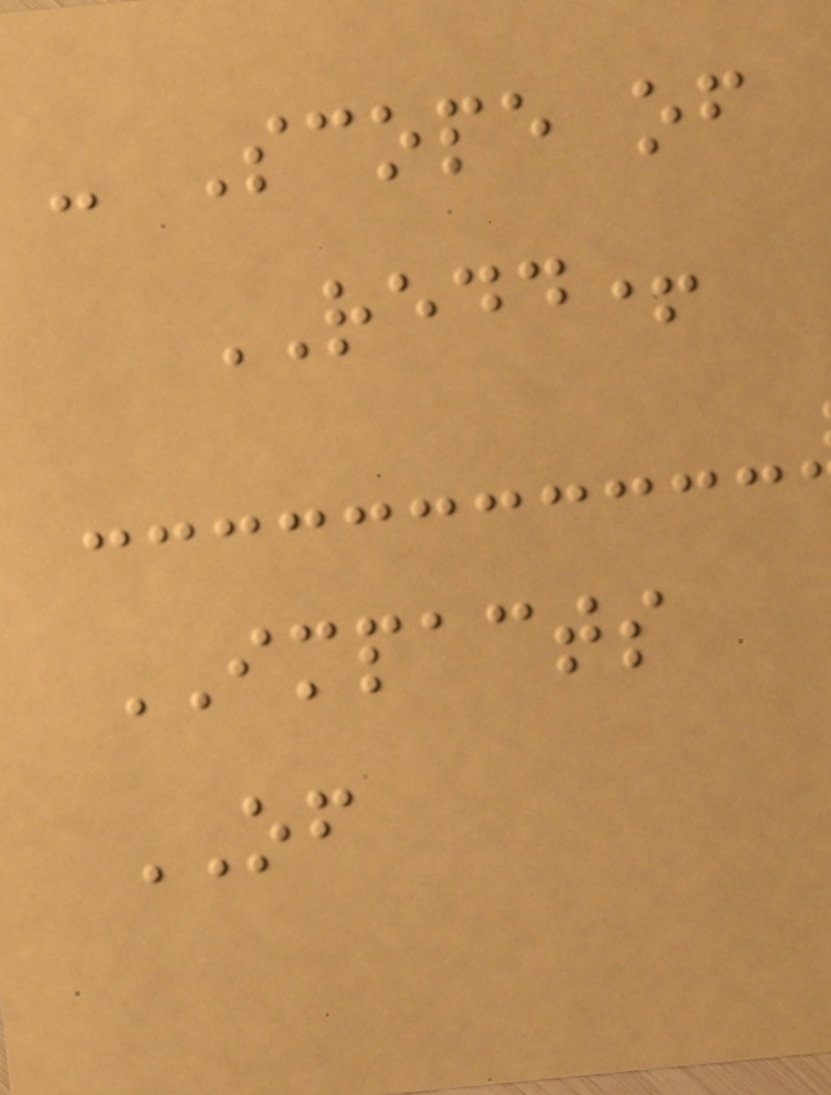- Scope of
REDD+
IMPACTS
OF
